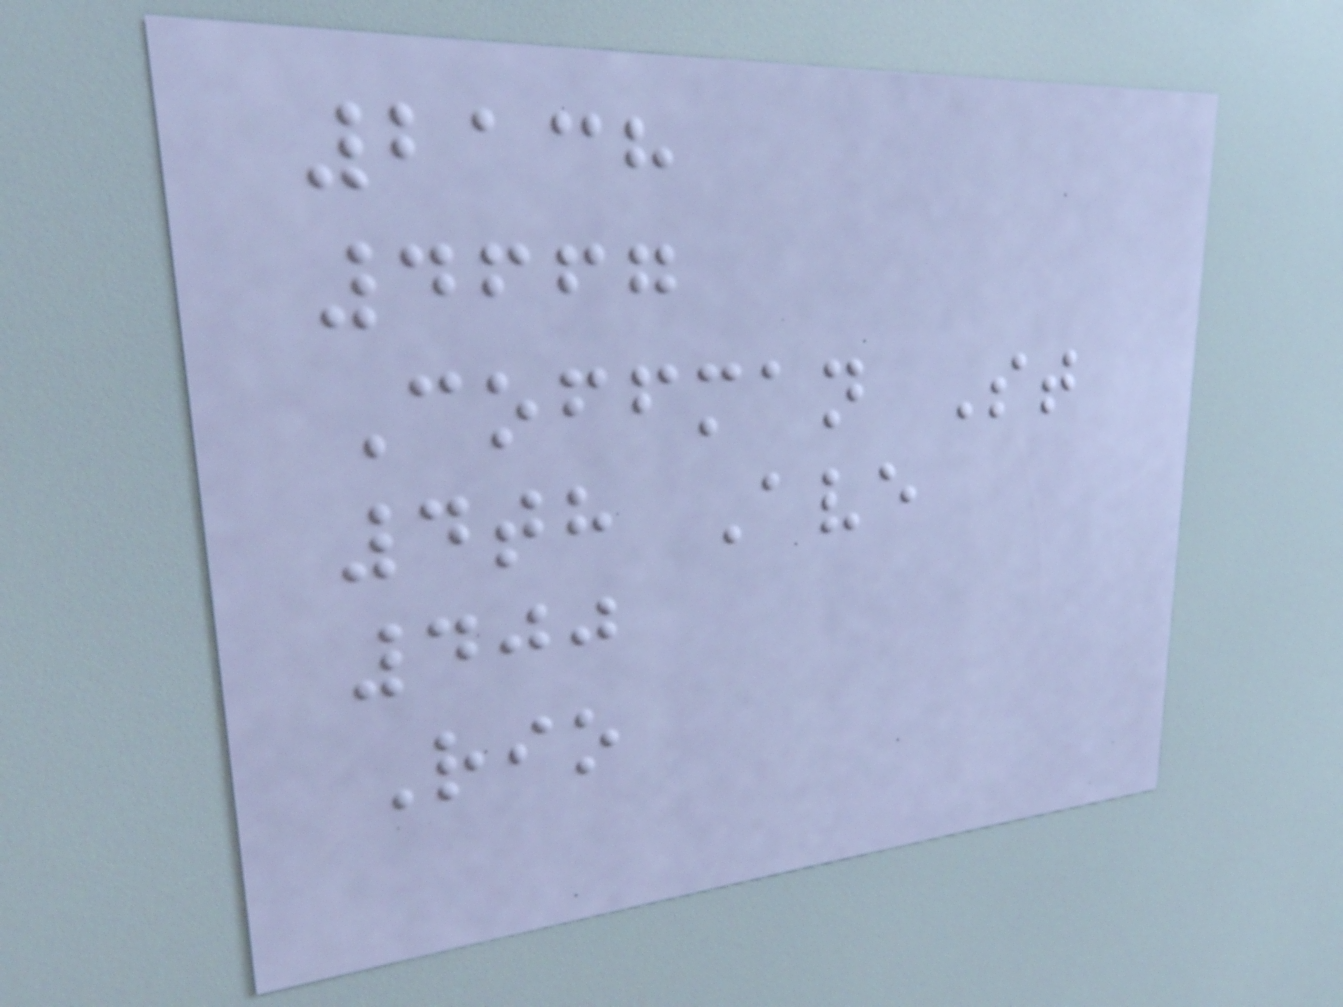2138
4667
Coffman St
4th Ave
400
Rio
